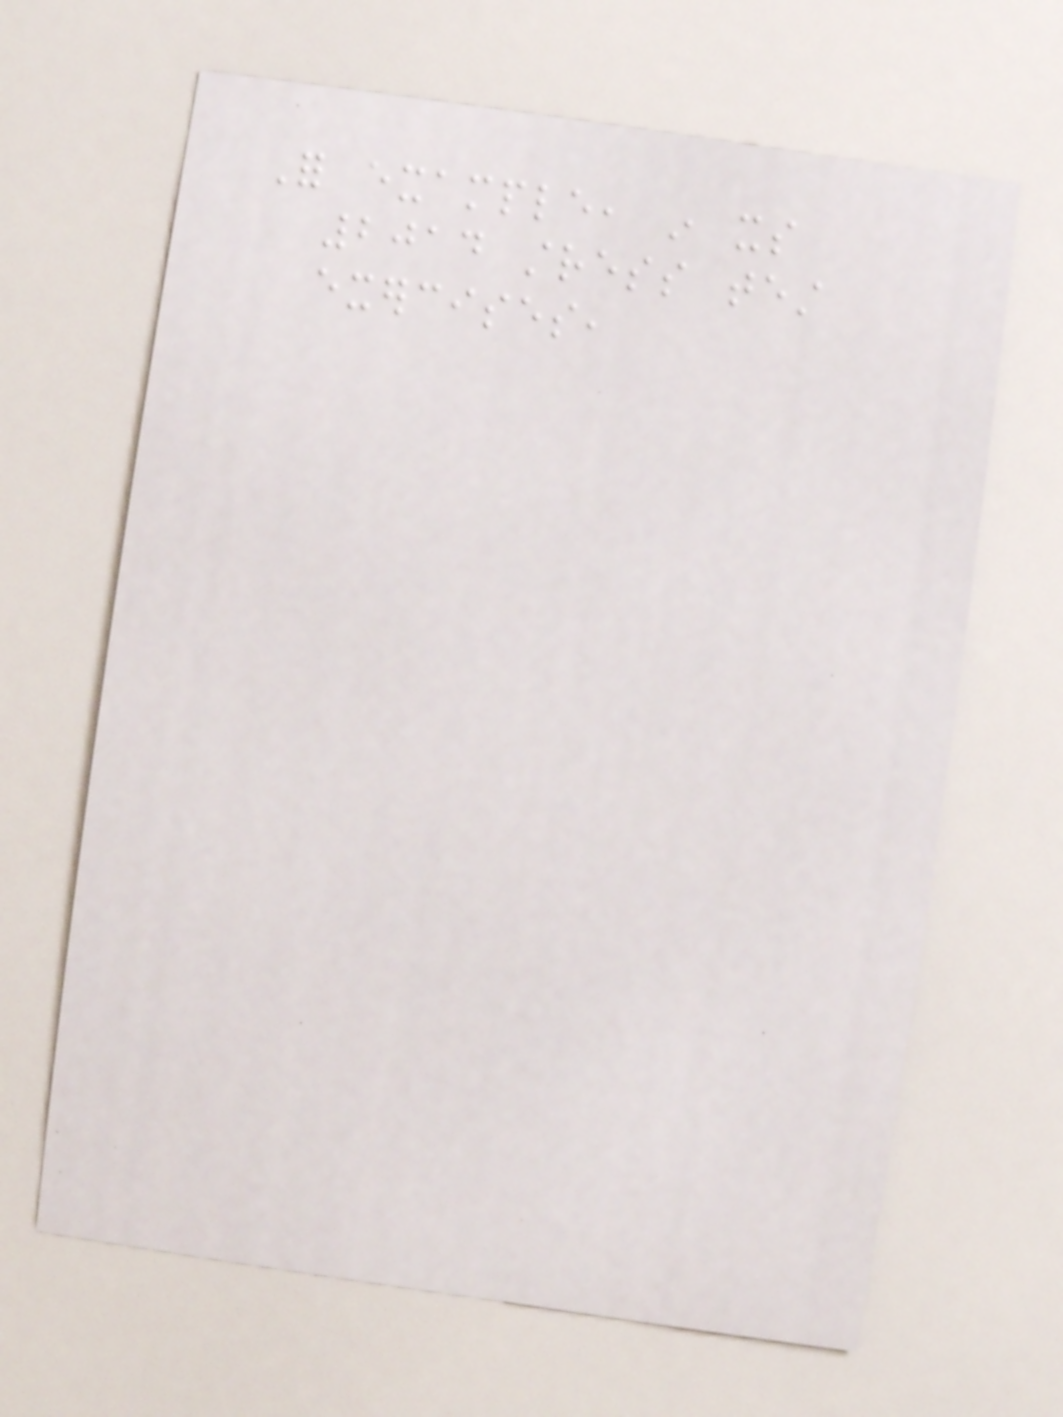For example, in its
2014 stress test
exercises,
